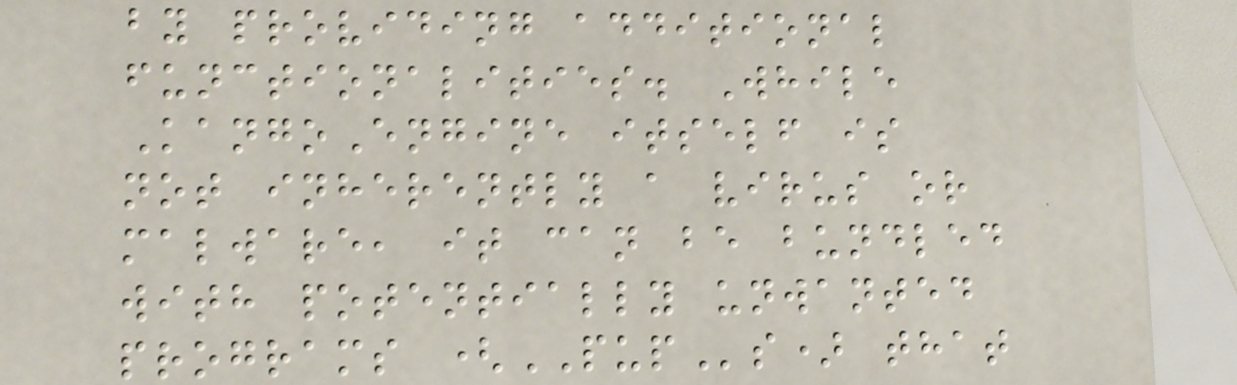by providing additional
functionalities. While
KangoEngine itself is
not inherently a virus or
malware, it can be bundled
with potentially unwanted
programs (PUPs) that
